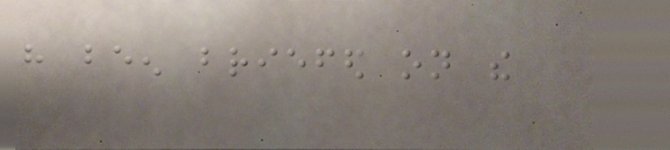have been briefed on the
